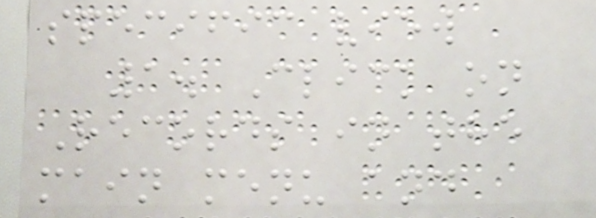specific view
1. Click on
Records in the
main menu and
